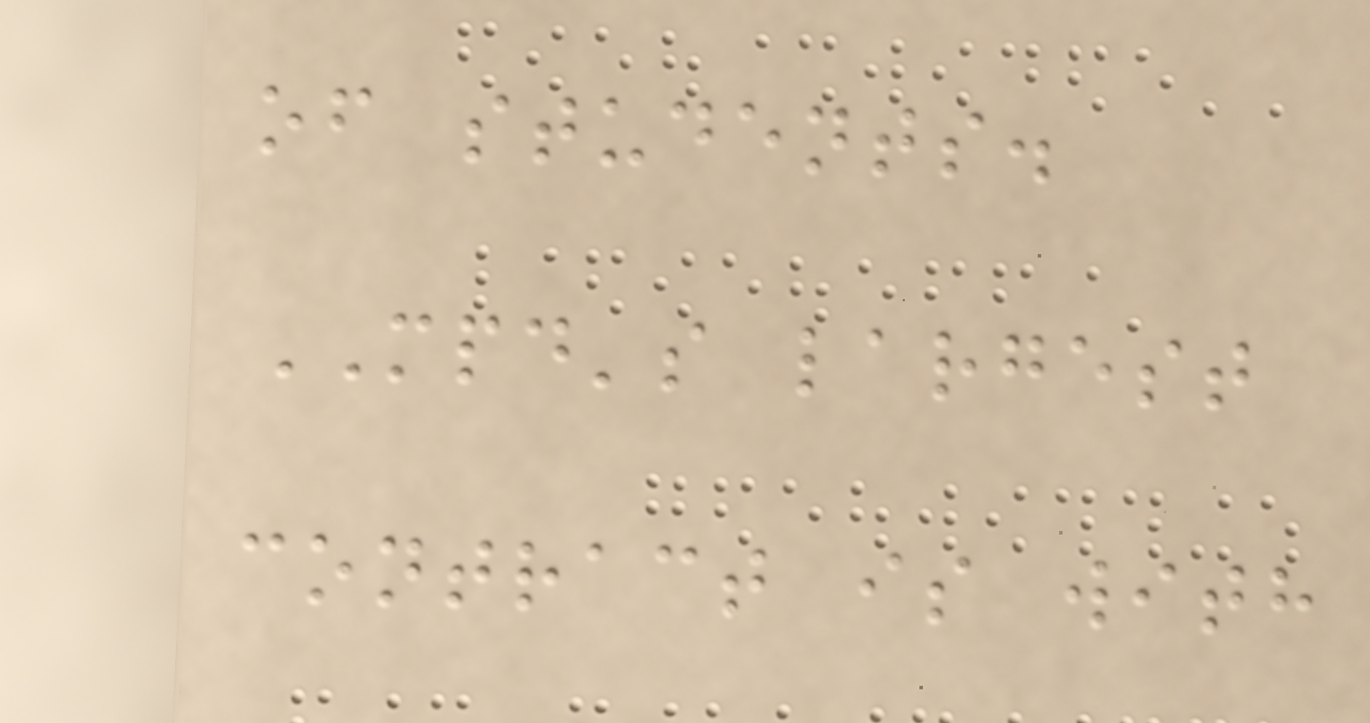of students.
MPD's largest
contract is with
